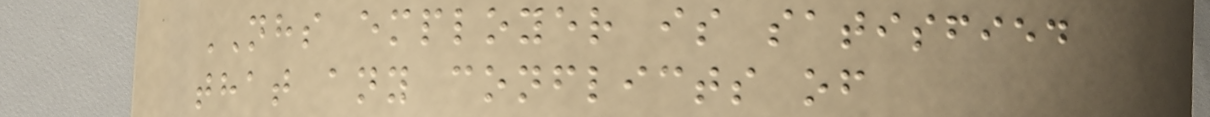NHS employer is satisfied
that any conflicts of
